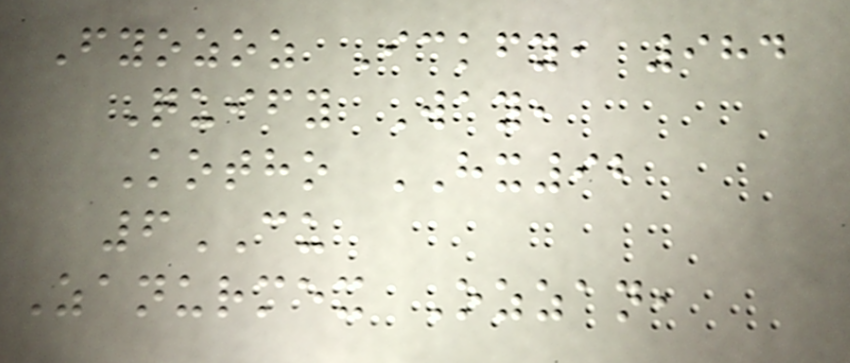Fyozoz Ickfy, 984
Quify Way,
Kotho HX92
6CU
Zanurmex Ozzan,
